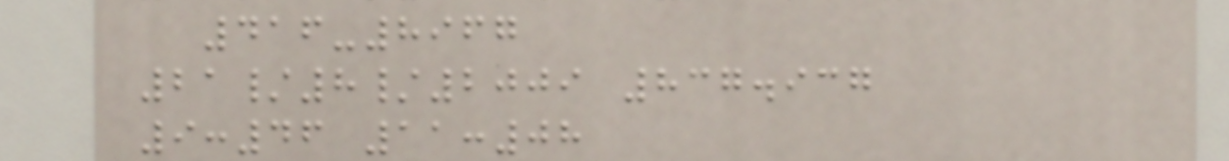416-8967
21/8/2009 837.937
9:46 11:08
